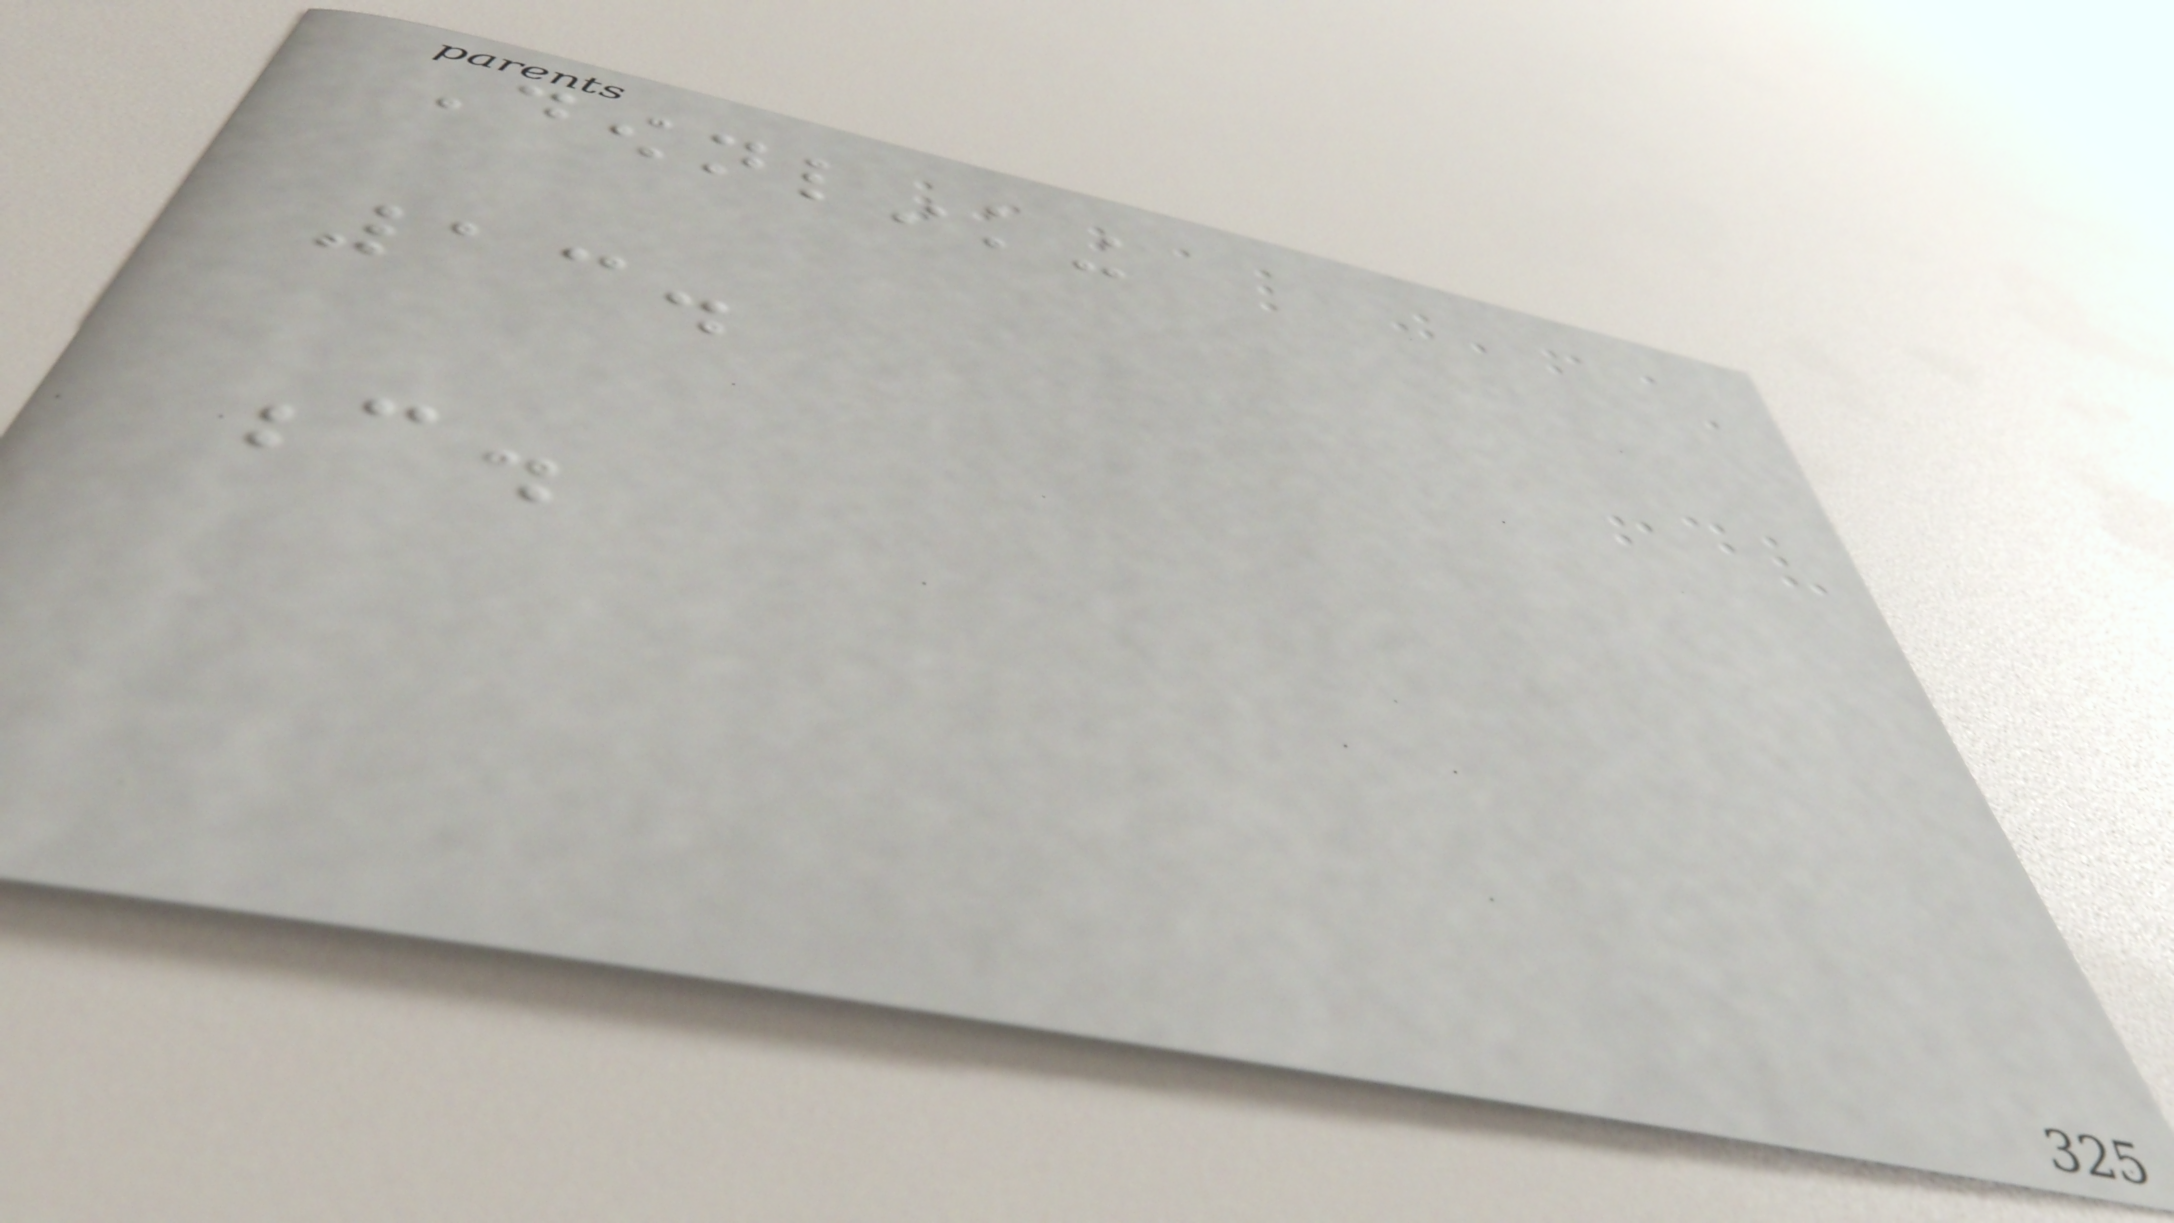Downlinking
13.
c.
